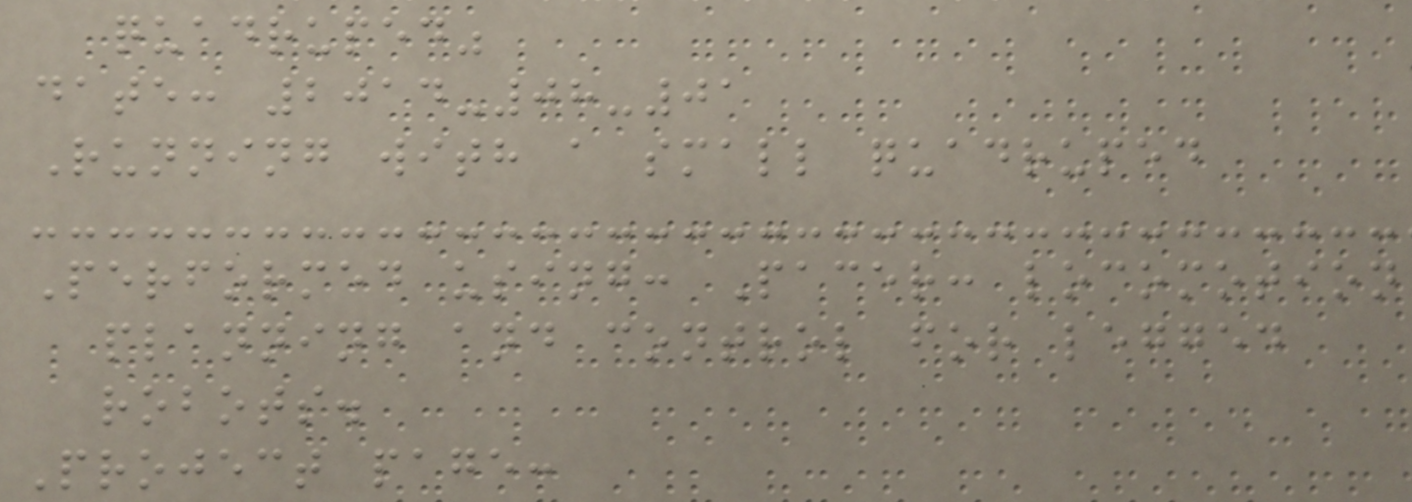quadruped"
date: 2014-08-01
Running with a small quadruped
Performed using: Pacer: locomotion
planning and control for legged
robots.
Project page:
